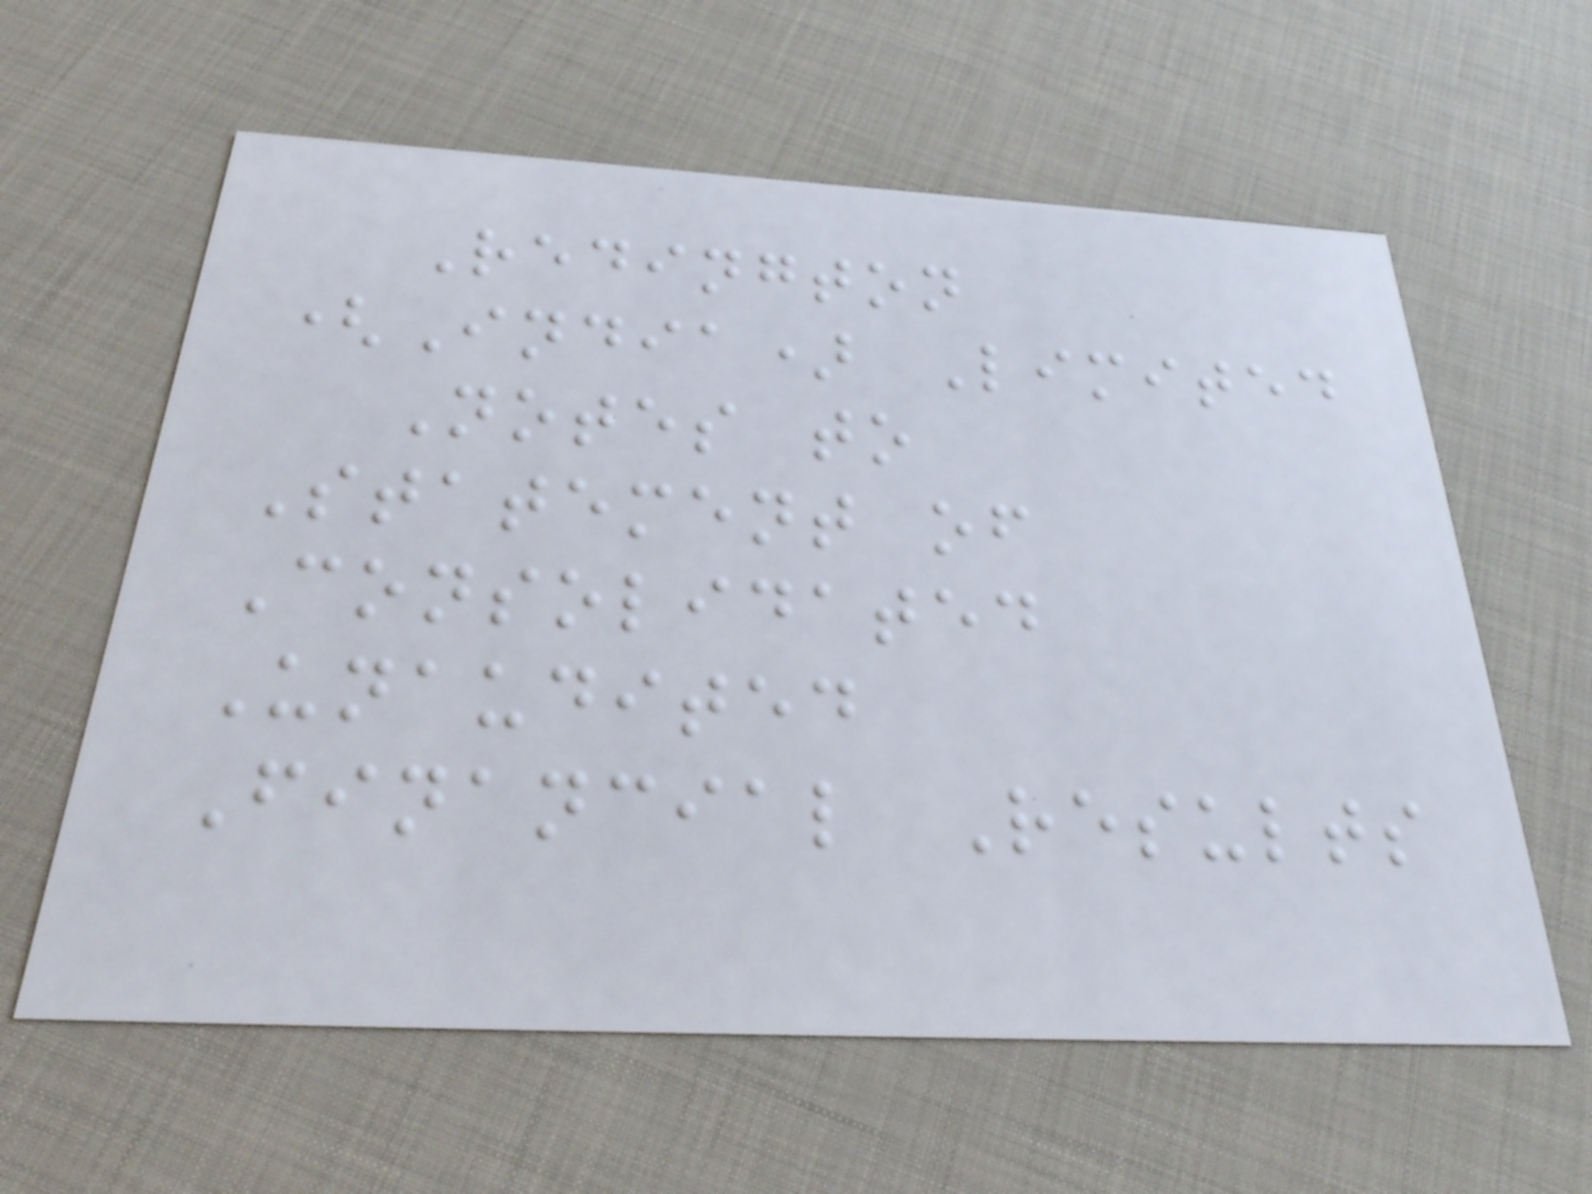Redington
(India) Limited
Notes to
Statement of
Consolidated
Unaudited
Financial Results
